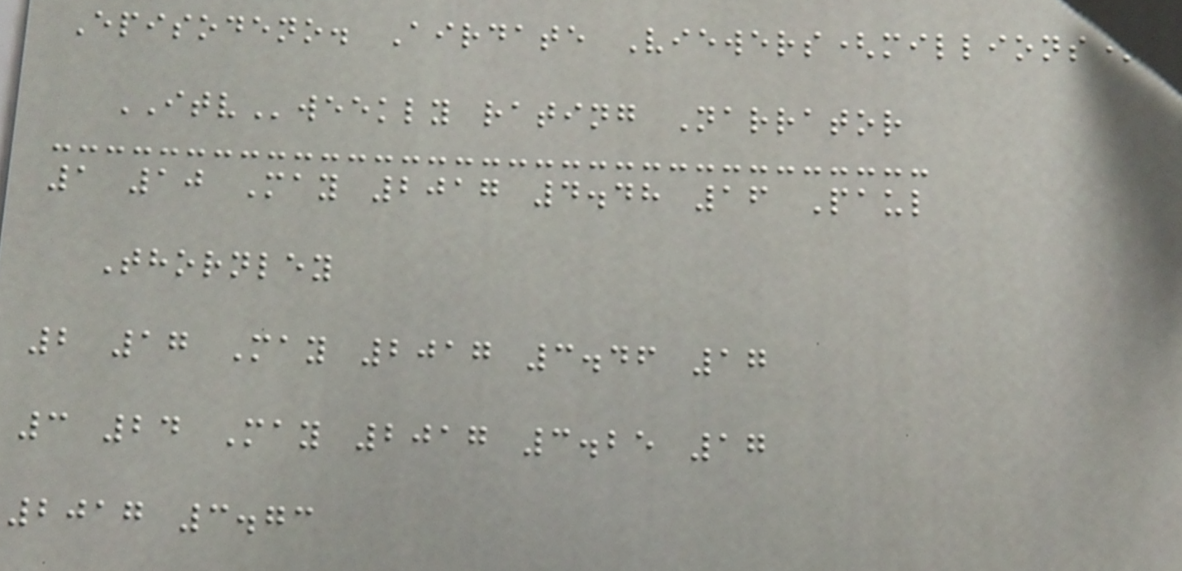Episodeno. Airdate Viewers(millions)
ITVweekly rating Narrator
1 10 May 2017 4.48 16 Paul
Thornley
2 17 May 2017 3.46 17
3 24 May 2017 3.25 17
2017 3.73
